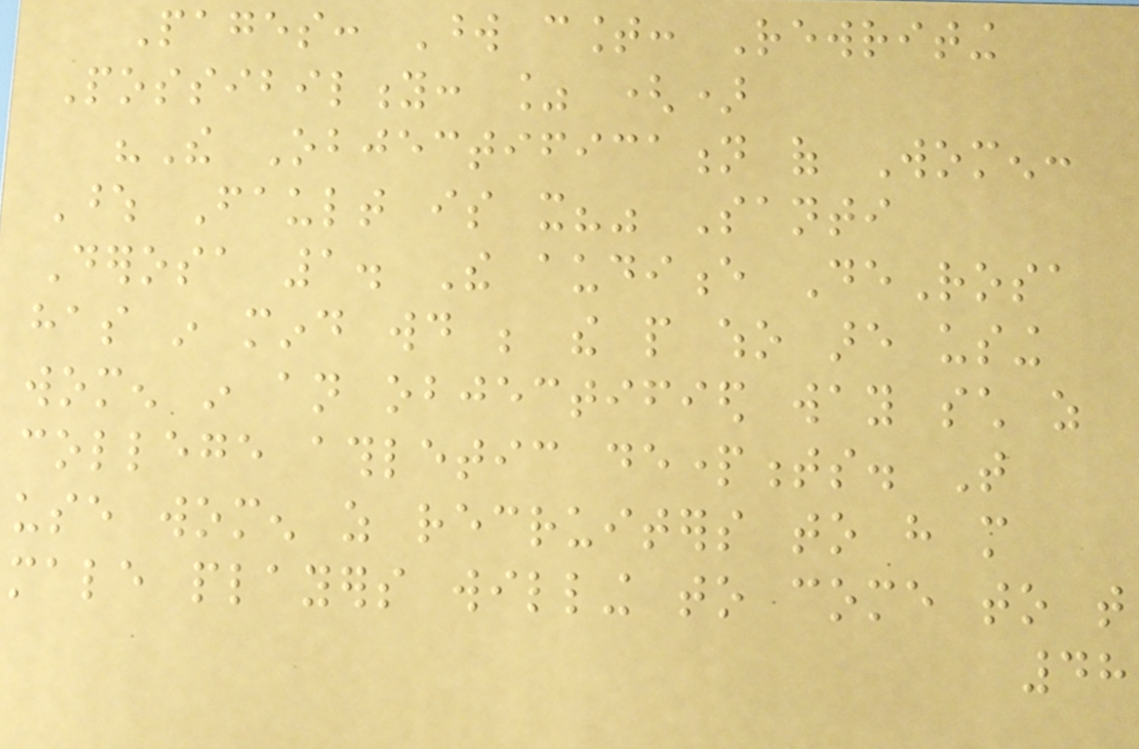Pages: Word count: Rewriting
Possibility: % ()
"The Objectification of Women:
Whose Fault is it?" Santi
Derosa 1. The audience DeRosa
has in mind would be the people who are using
women in an objectified way such as
college athletic departments. That
use women as recruiters to have more
male players willing to come to that
48
